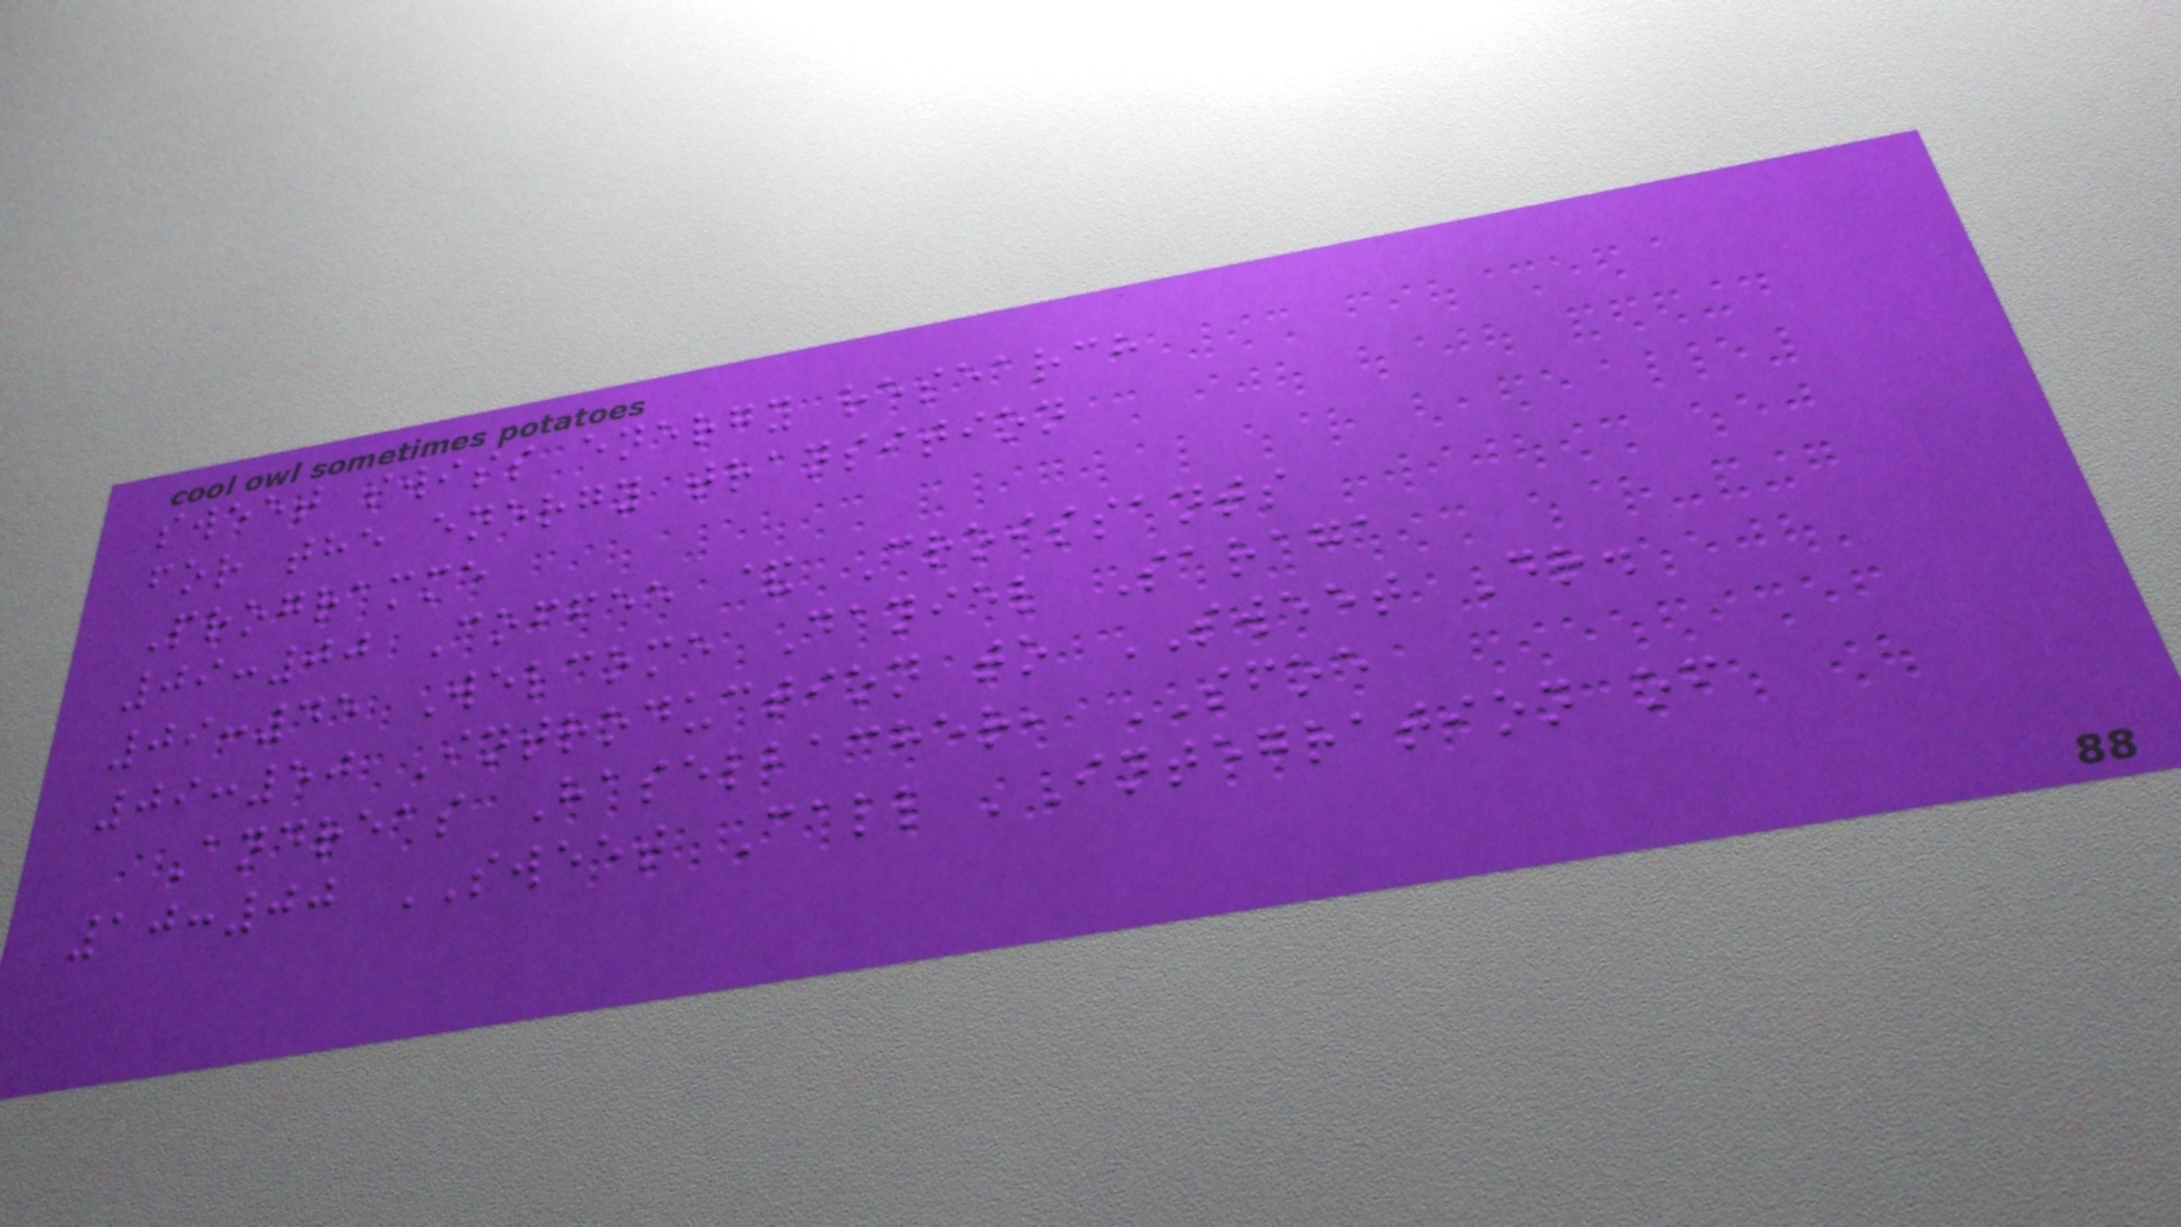sweet swiss energy research
for the energy transition
Programme
09:00 Coffee & Croissants
09:45 Welcome Daniel Saraga
09:50 Introduction to SWEET Dr.
Andreas Haselbacher, SFOE
10:00 SWEET Call 'Integration of
